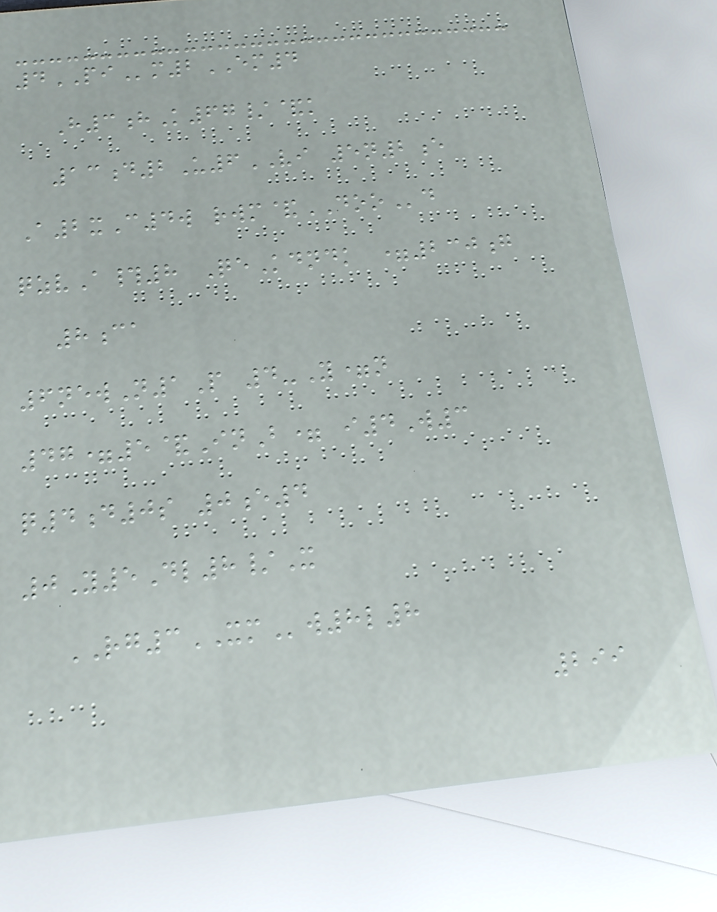4PIm2EM4
H3hK67/&k
13d2U6VI 5n2e
A2xC4w rwm&DOOd
qzvA#8 QeKdndk =230g
8ca
6newN1P 4-Y=n
47=5&InB= i4W3
q4d0s 0e4
0Y5Dl8/X
RG3XMw8l8
299
